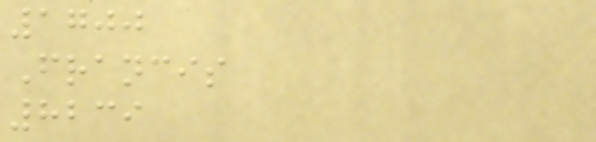1700
Francis
8239
